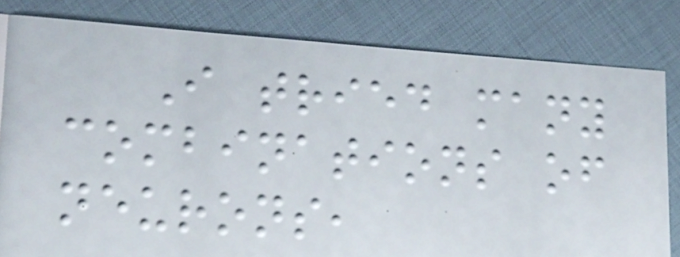I tried many
combinations of
neurons,
